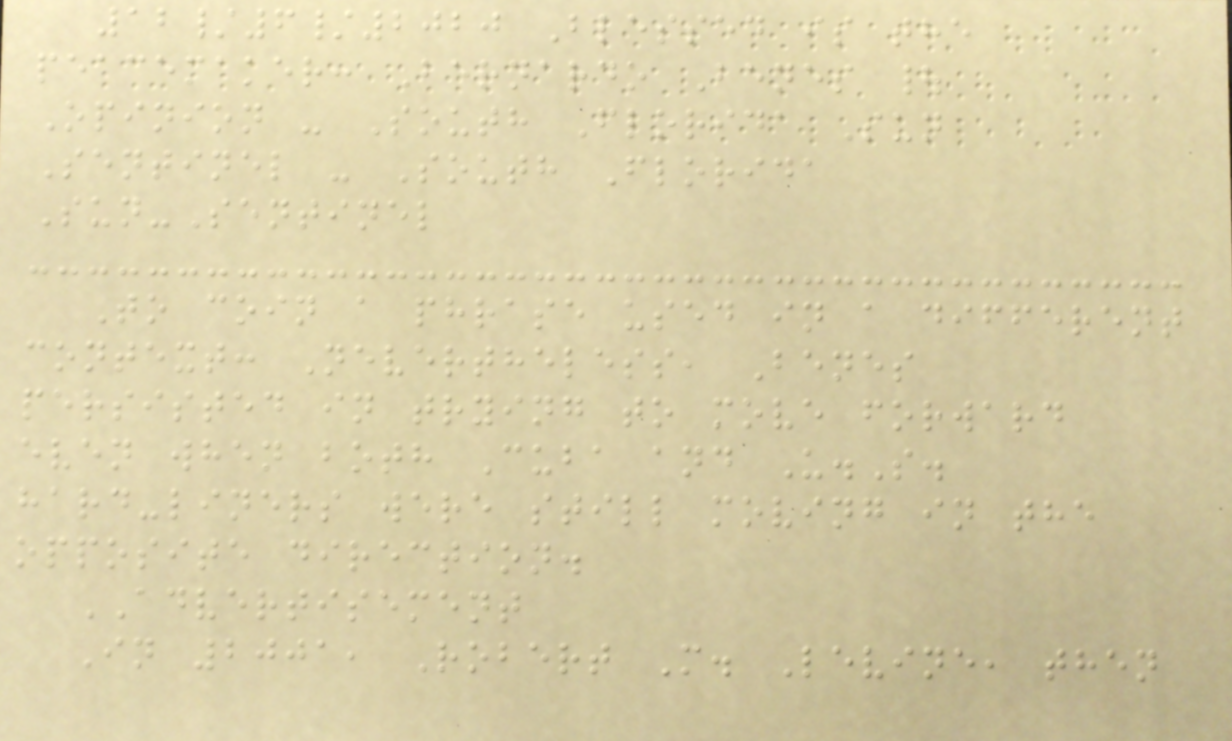12/6/2020 Blessed is the
peacemaker: Bernardo Benes |
Opinion - South Florida Sun
Sentinel - South Florida
Sun-Sentinel
To coin a phrase used in a different
context: Nevertheless, Benes
persisted in trying to move forward
even when both Cuba and U.S.
hard-liners were still moving in the
opposite direction.
ADVERTISEMENT
In 2001, Robert M. Levine, then
